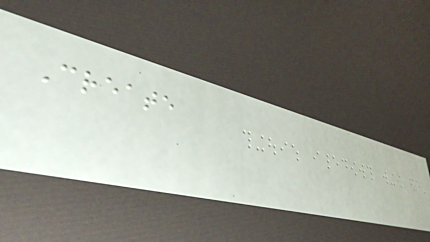Create
